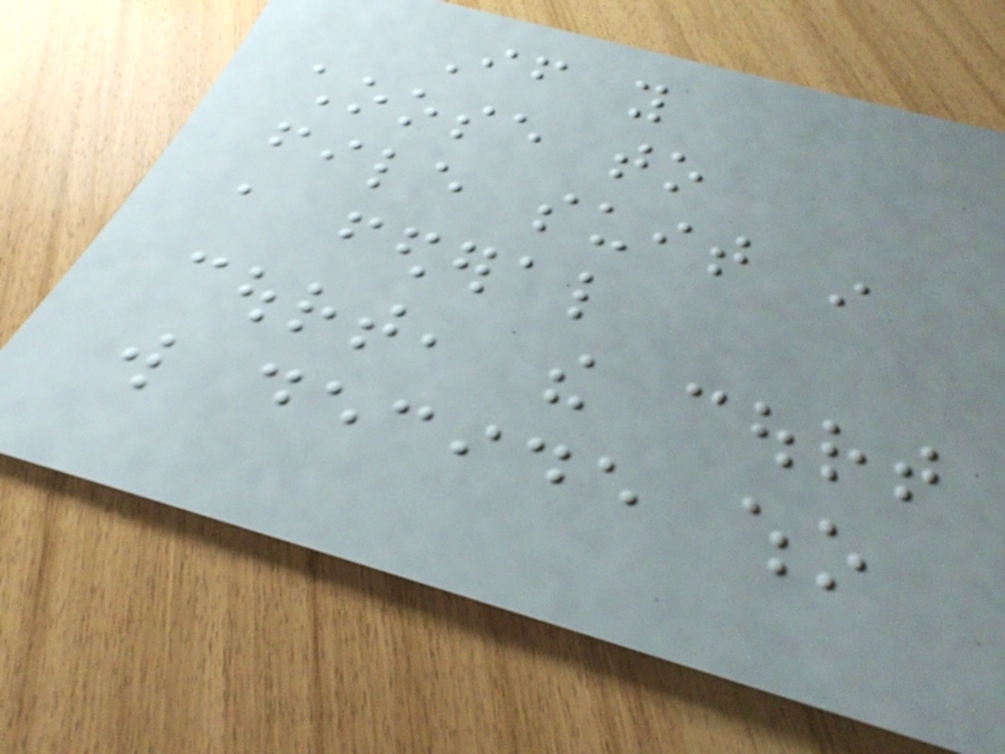If you
choose to
file suit in
a federal
court, the court
will decide who
